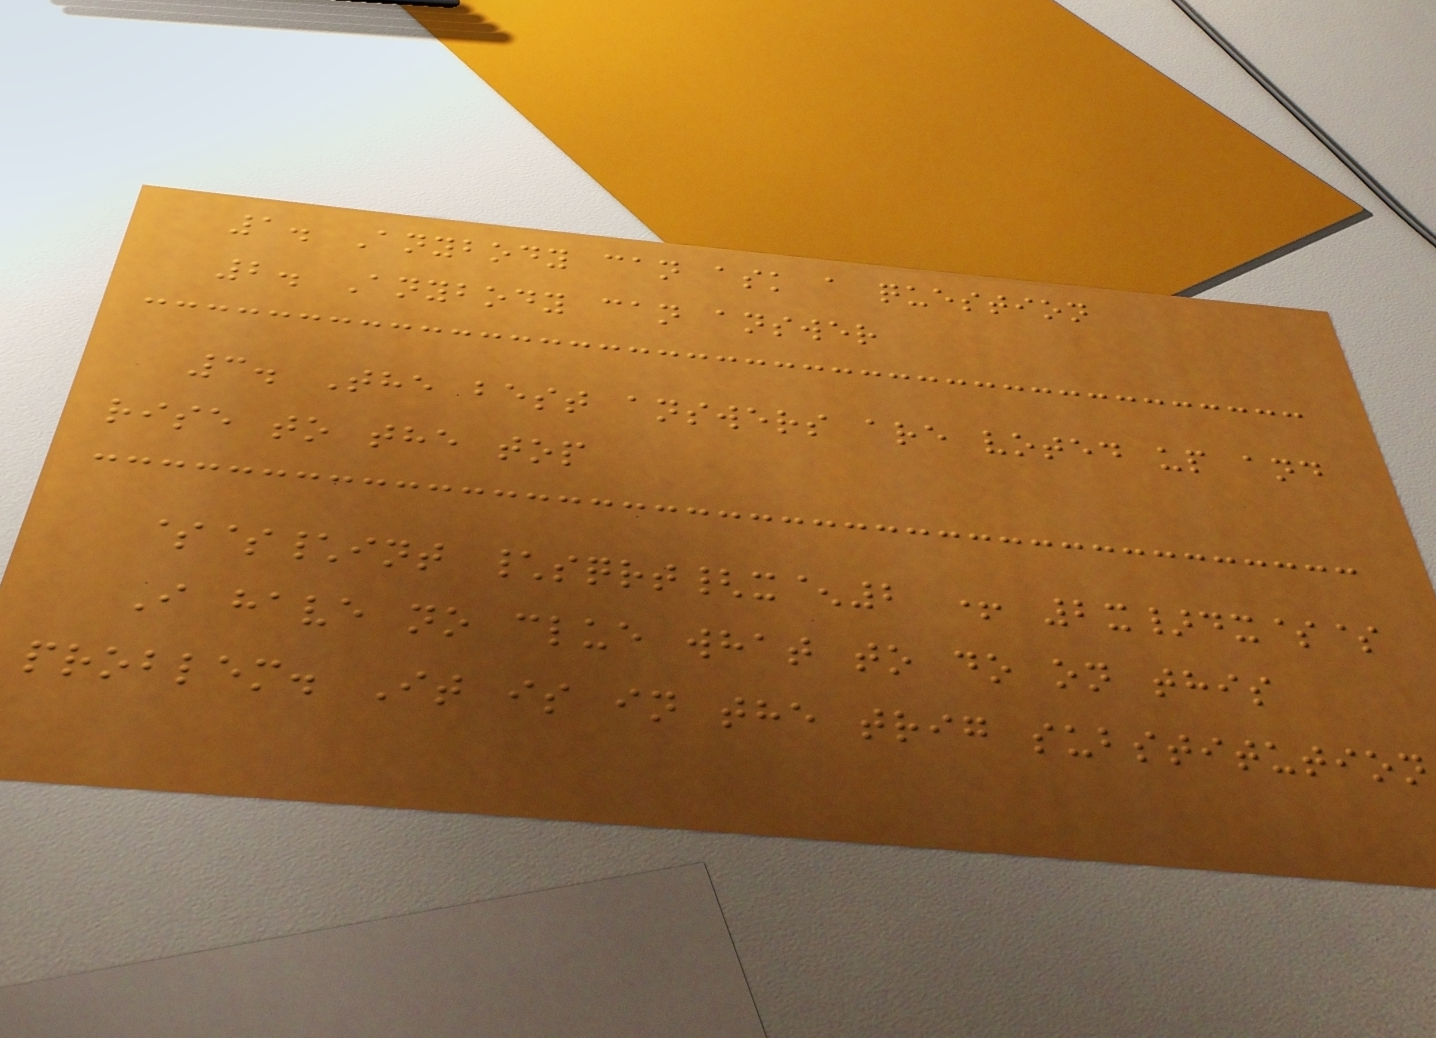1. Anybody can ask a question
2. Anybody can answer
3. The best answers are voted up and
rise to the top
$$\int \sqrt{x^2 + 2x}dx$$
I have no clue what to do on this
problem. It is in the trig substitution
